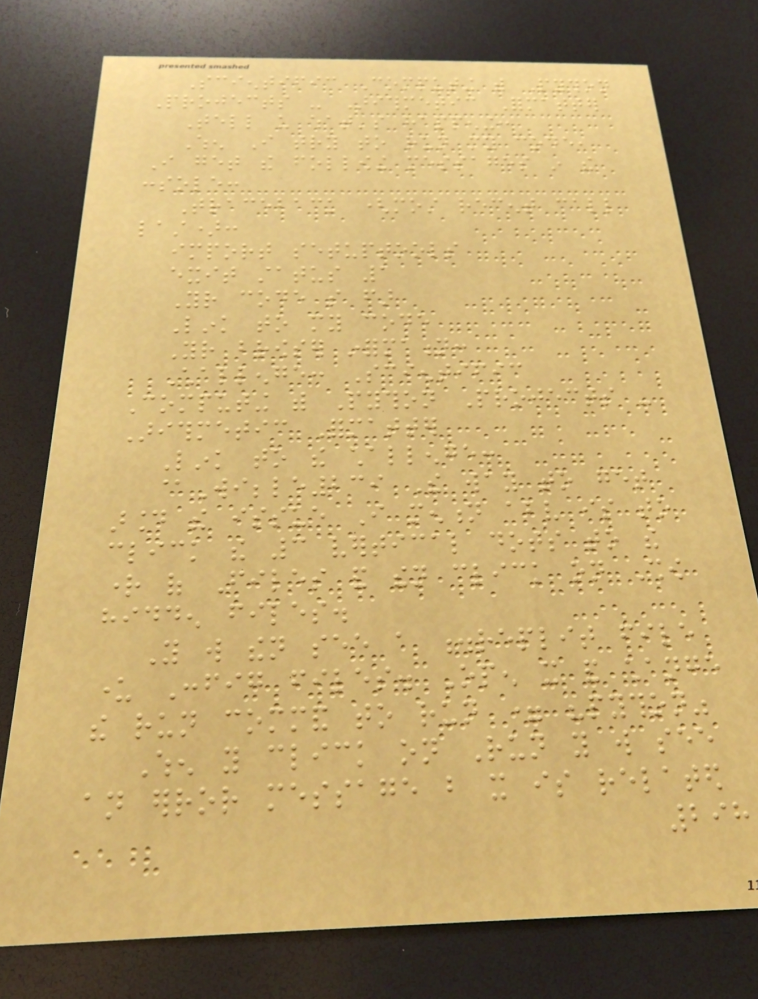Scientific Computing with Python
Projects - Arithmetic Formatter
Tell us what's happening:
When I try to run my code,
I get the following messages in the
console:
Traceback (most recent call
last):
import setuptools
exit status 1
Your code so far
Link to my code
Your browser information:
Challenge: Scientific
Computing with Python Projects -
Arithmetic Formatter
Link to the challenge:
@Wibble239 The way to get
around the issue I mention above is to
click the 3 vertical dots to the
right of Files and then click on Show
hidden files.
You will then see a .replit file
under Config files. Open it and change
the run command to run = "python"
When you click on Run you will see
an error message but it is related
298
